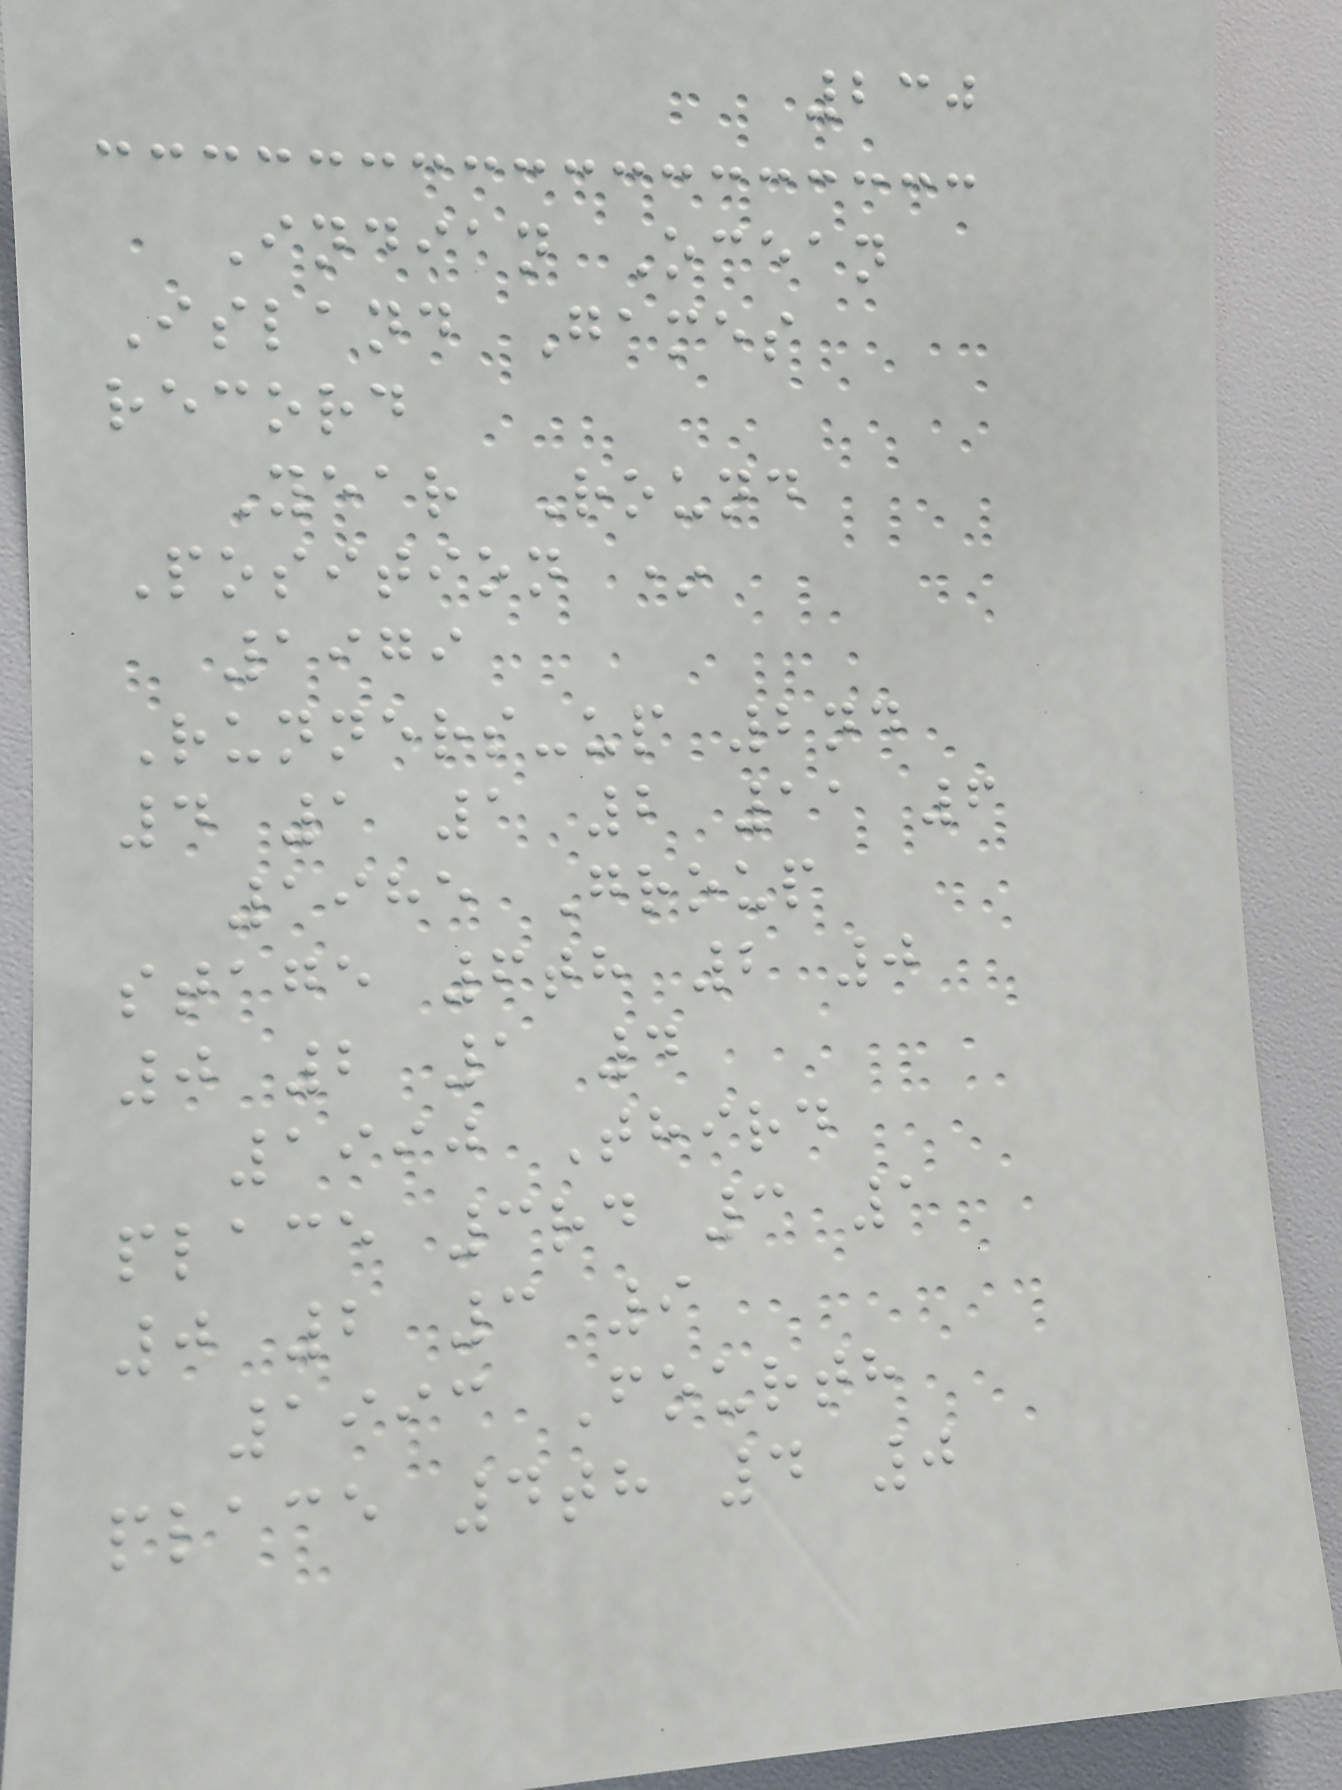230
Indian Ocean
Island Games
record
Year Round
Position *
1979
Runners-up 2nd
4 1 1 2 11 6
1985 Group
stage 6th 2 0
0 2 1 4
1990 Third
place 3rd 3 1
0 2 3 9
1993 Fourth
place 4th 4 0
